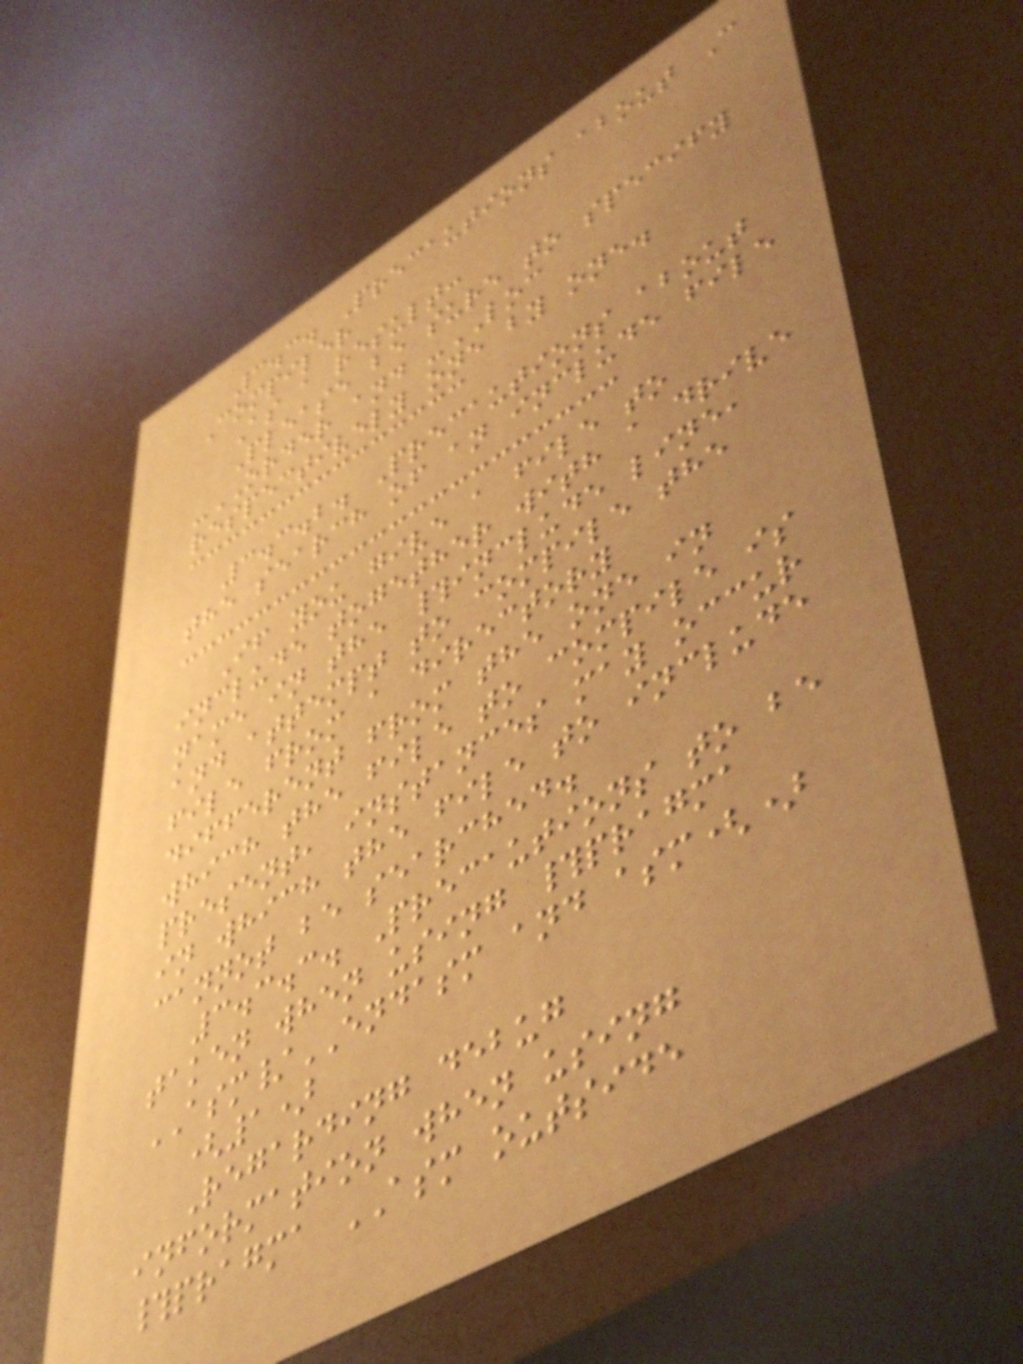3.3. Precautions about C
Compiler
As a result:
Please be sure to specify
-ORDER and -LOC
respectively one by one.
3.3.2. Precautions about
the search of an include file
If you give a file to
include together with a drive
name in the #include line,
and attempt to compile the
file from a directory
different from the one in
which the file to compile is
present, instances may occur
in which the file to include
cannot be searched.
3.3.3. Precautions to be
taken when using #pragma
ASM/ENDASM and asm()
(1)
Regarding debug
information when using
#pragma ASM outside
